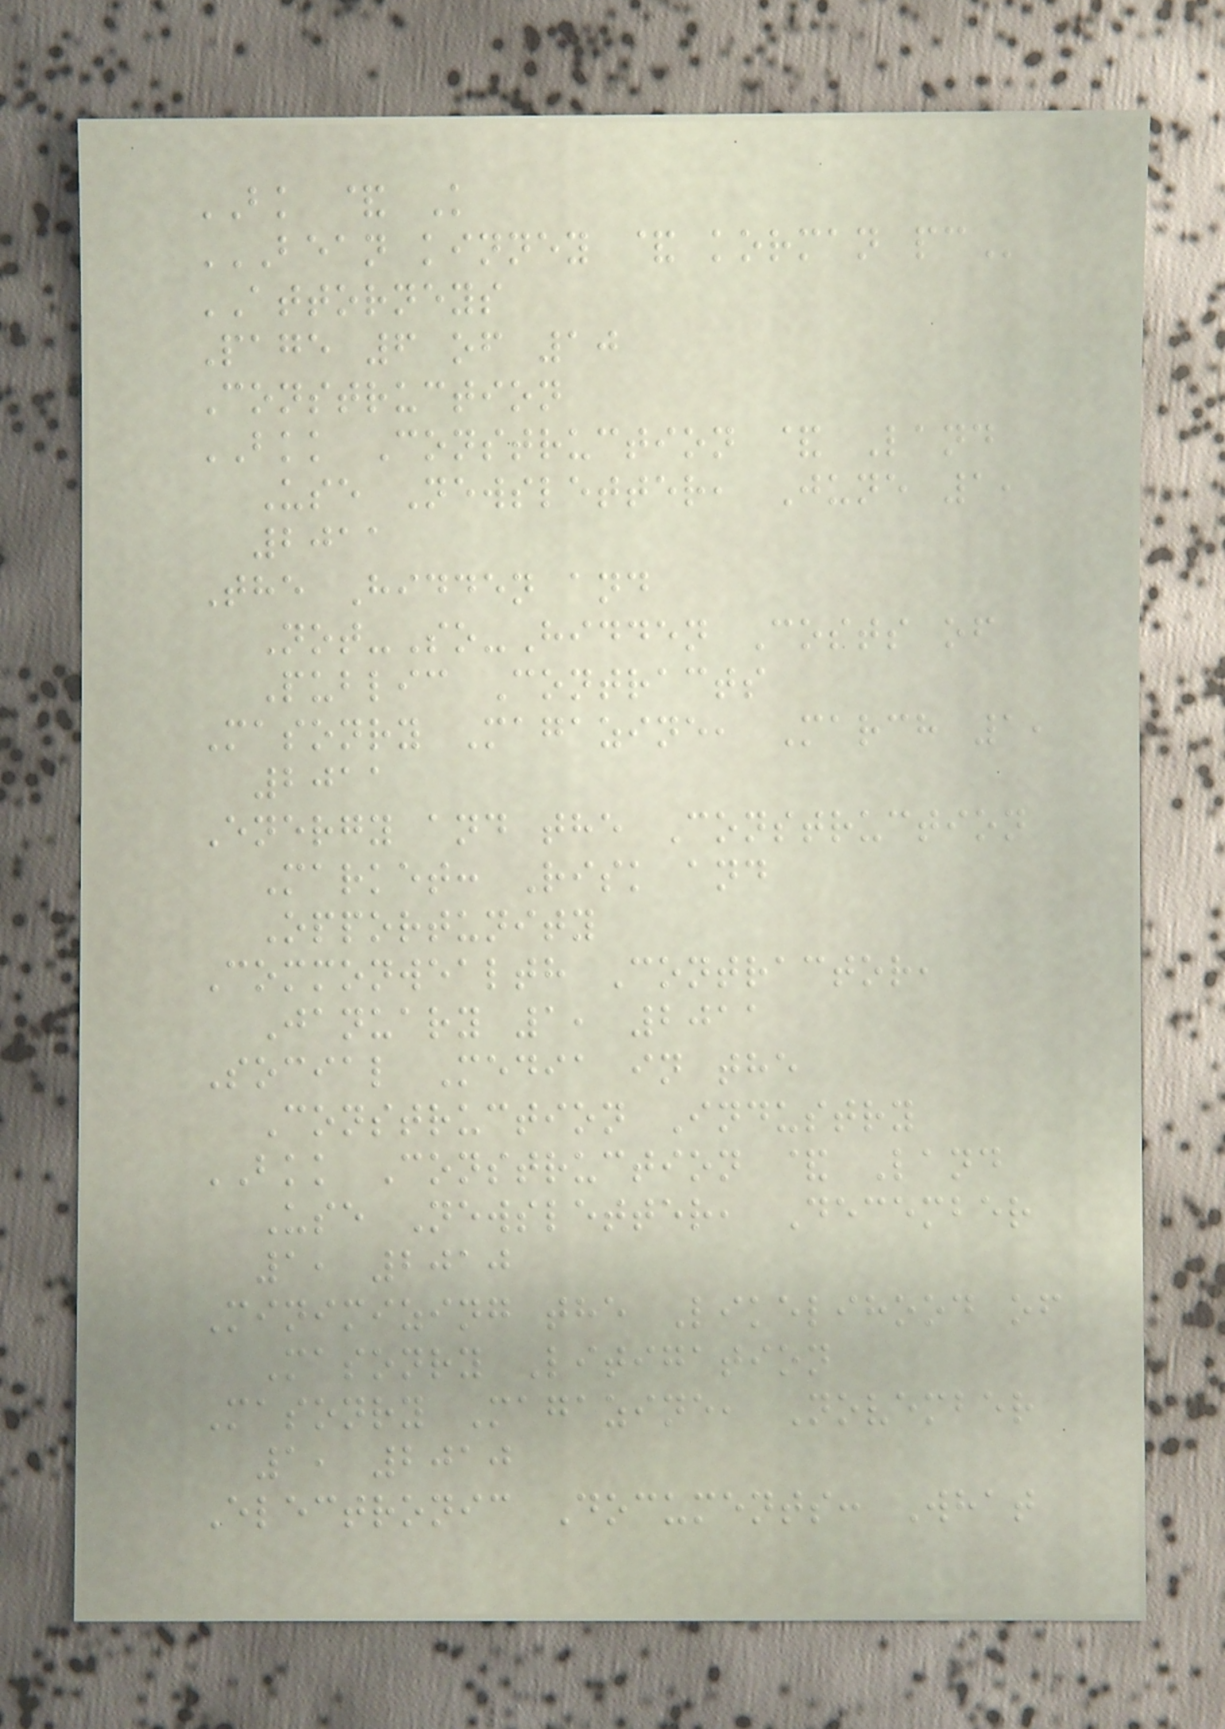BK & K
BEAN KINNEY & KORMAN PC
ATTORNEYS
Page 6 of 10
Construction
BKK Construction & Land
Use Newsletter, June 1,
2011
The Hidden and
Not-So-Hidden Costs of
Public Contracts
Masonry Magazine, March 1,
2011
Energy and the Construction
Market: Risk and
Opportunity
Commonwealth Contractor,
January 1, 2011
Social Media in the
Construction Industry
BKK Construction & Land
Use Newsletter, December
1, 2010
Minimizing the Likelihood of
Masonry Litigation
Masonry Magazine, November
1, 2010
Electronic Documents: What
